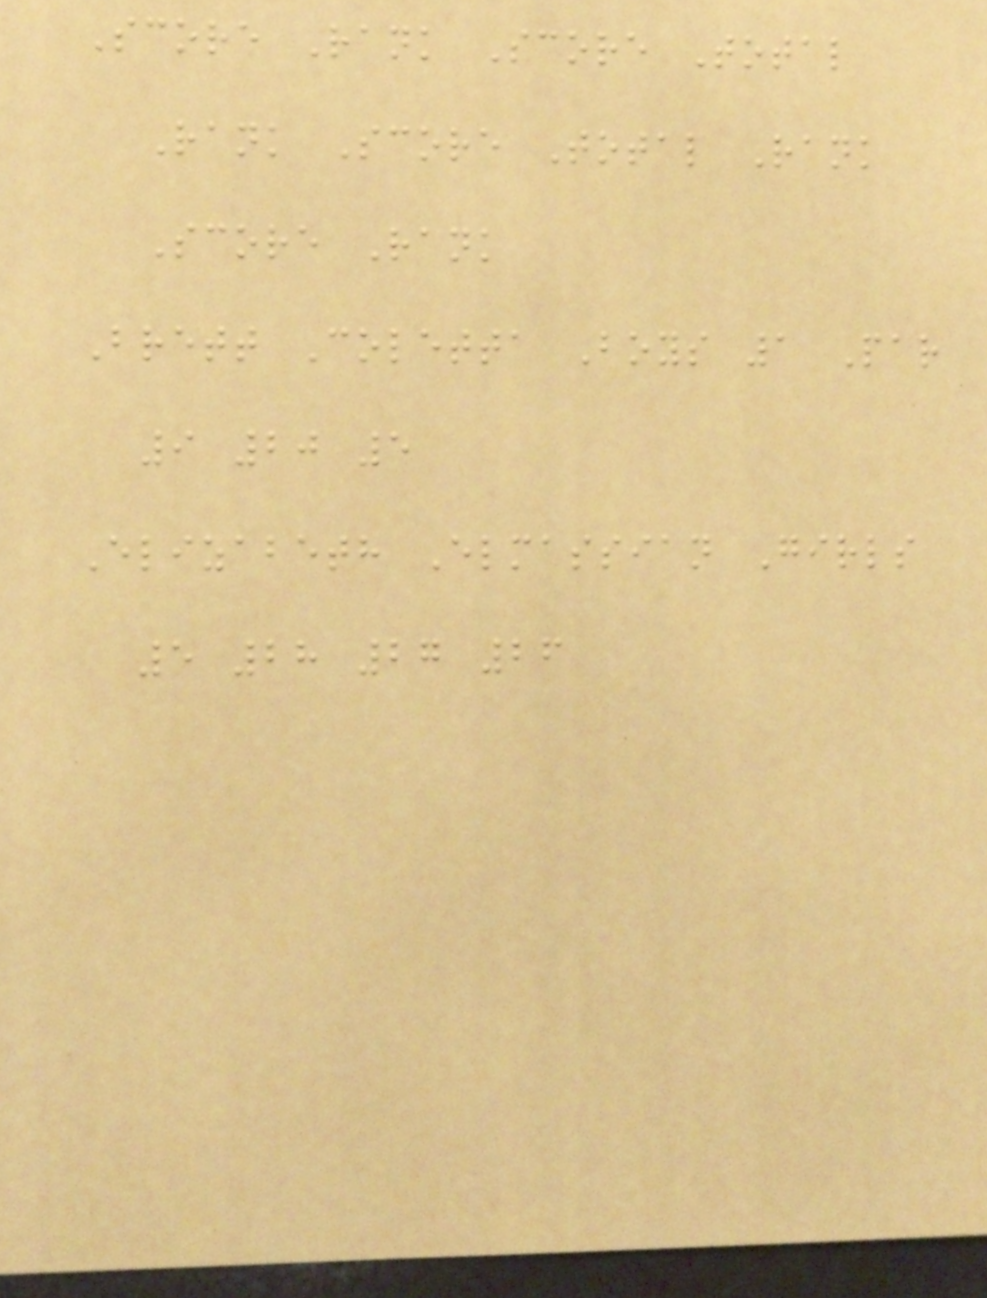Score Rank Score Total
Rank Score Total Rank
Score Rank
Brett Coletta Boys 1 Par
9 20 5
Elizabeth Elmassian Girls
5 28 27 26
